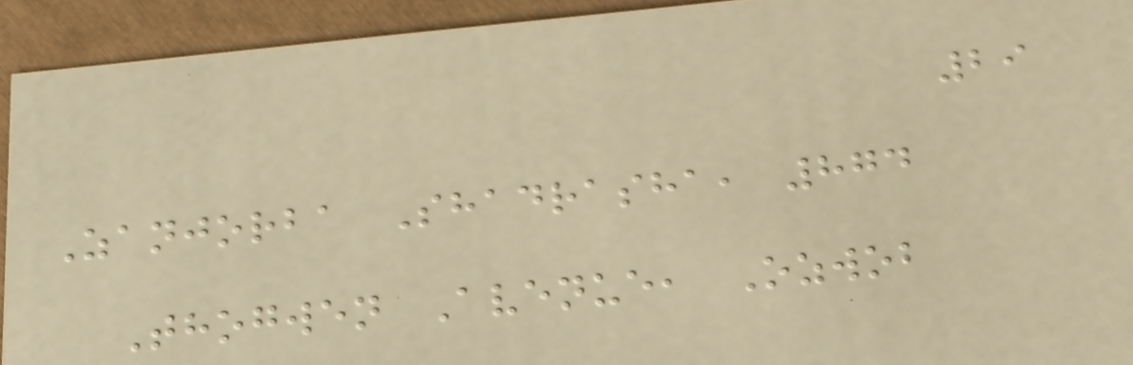29
Zanjorba Shadrasha, 874
Thogwen Avenue, Ozwob
